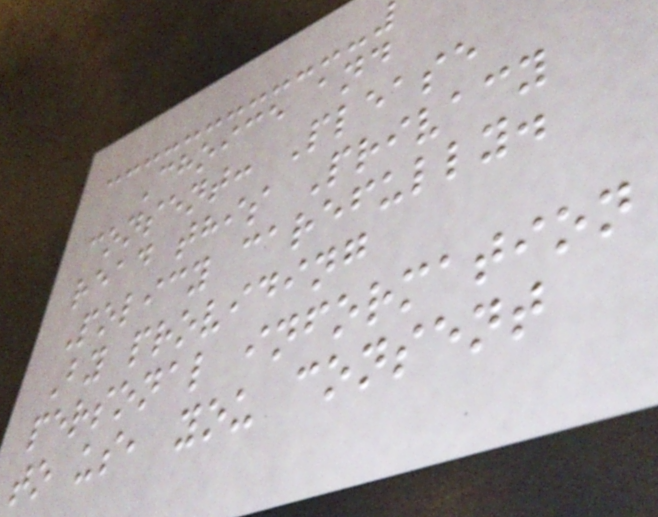Choice and
consent: Please
read this Privacy
Policy carefully.
By providing
personal information
to us, you consent
